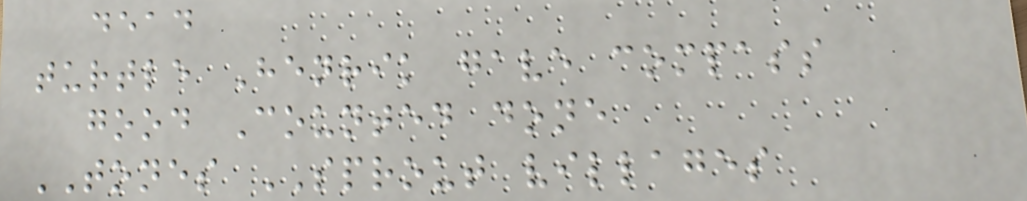dead
turtle Henrik gave compass
good Counted done
TONES SPROUT villages
